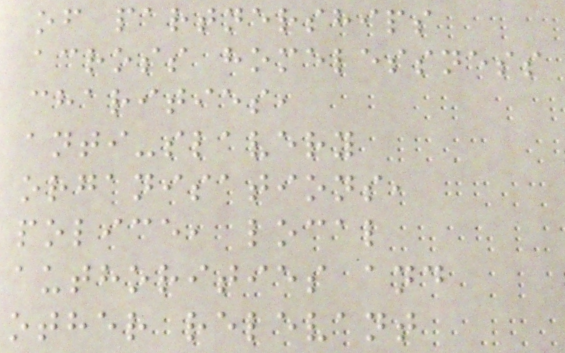of partnerships
across homelessness
charities,
anti-slavery
organisations,
police, local
authorities and
other relevant
